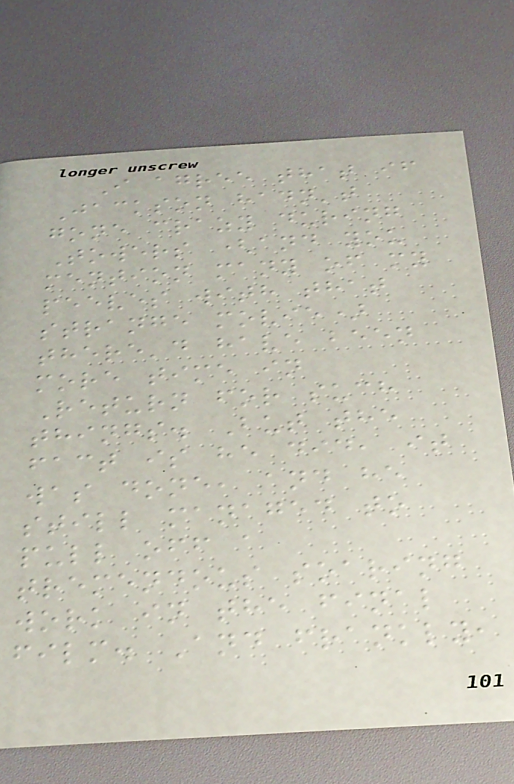I agree that if
Jackson hadn't
gone crazy during
Towers (and you
mention many of my
peeves with that
strange movie)
there'd have been
more time in
Return for such
things. But the
fact is he did, it
was done, and he
still managed to
pull off a
tremendous soaring
work in the final
film. And frankly,
